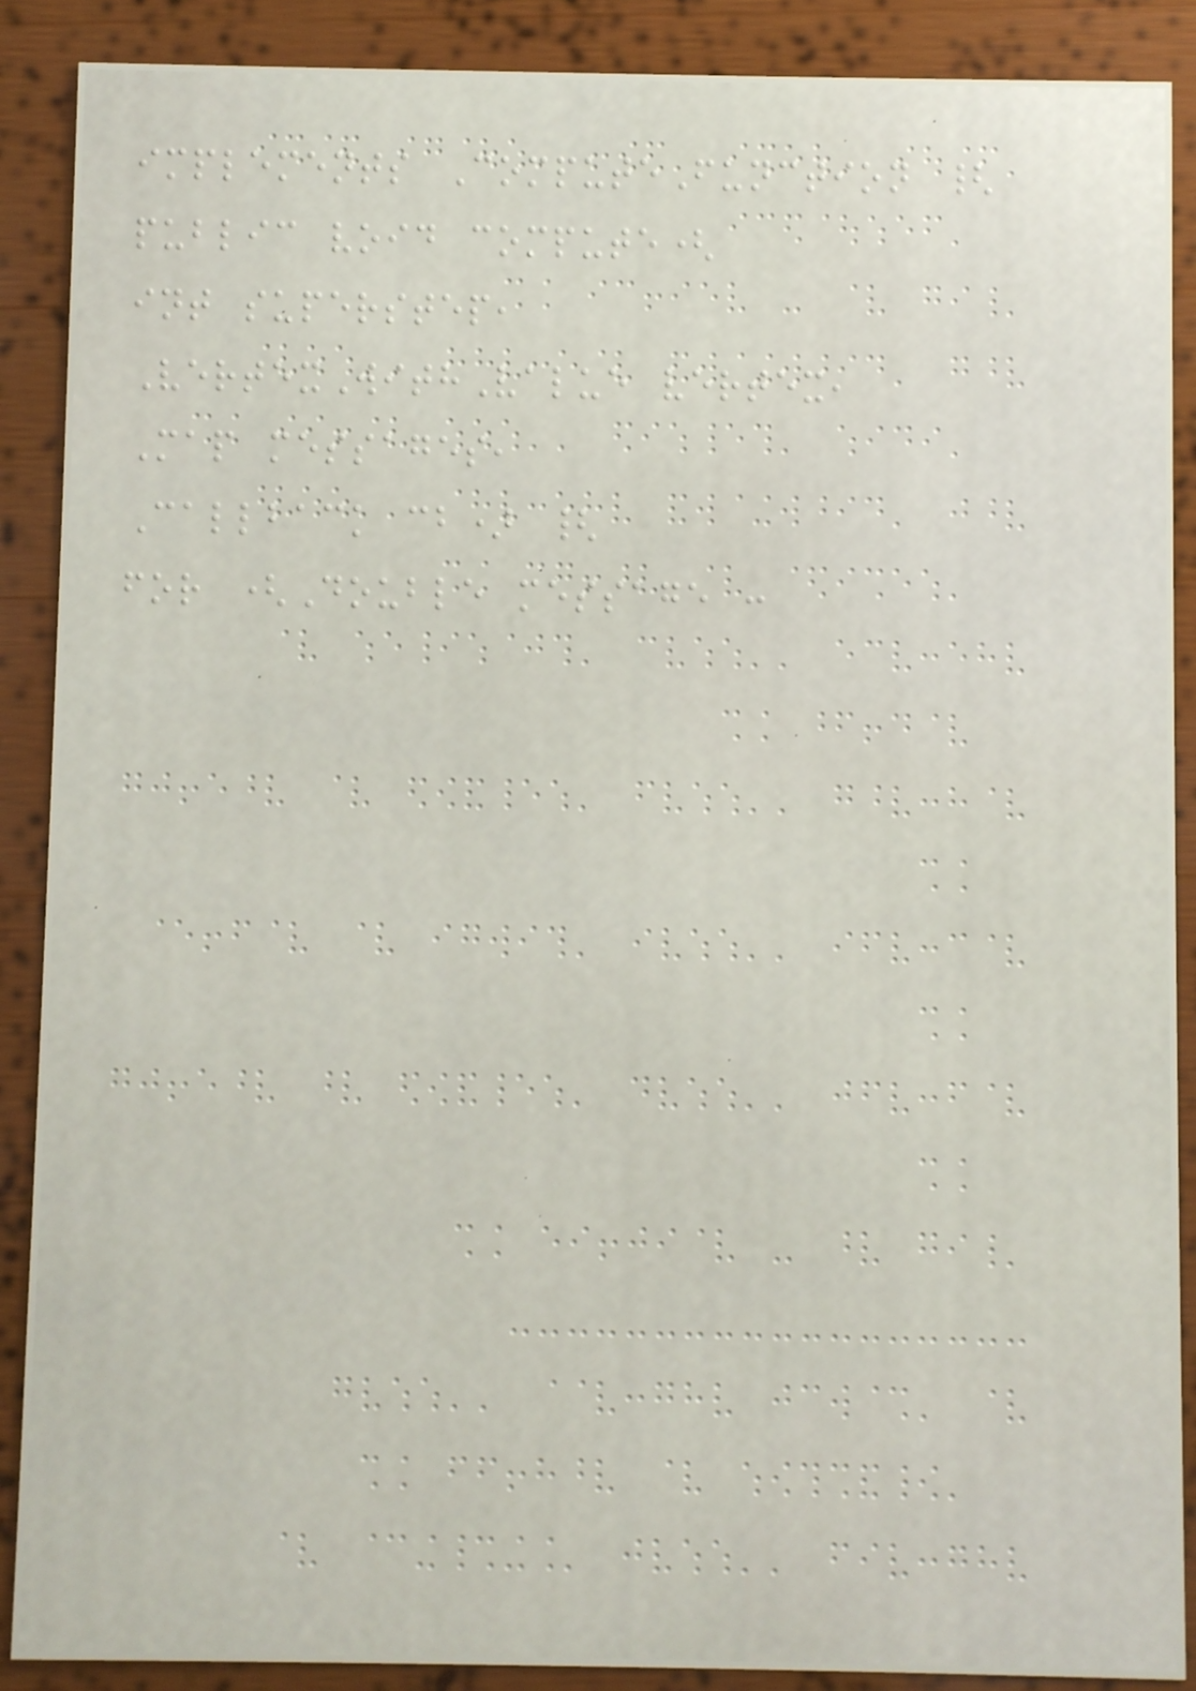implements ComputeFunction {
public void compute(
int superstep,
VertexWithValue vertex,
Map messages,
Callback cb) {
for (Double message :
